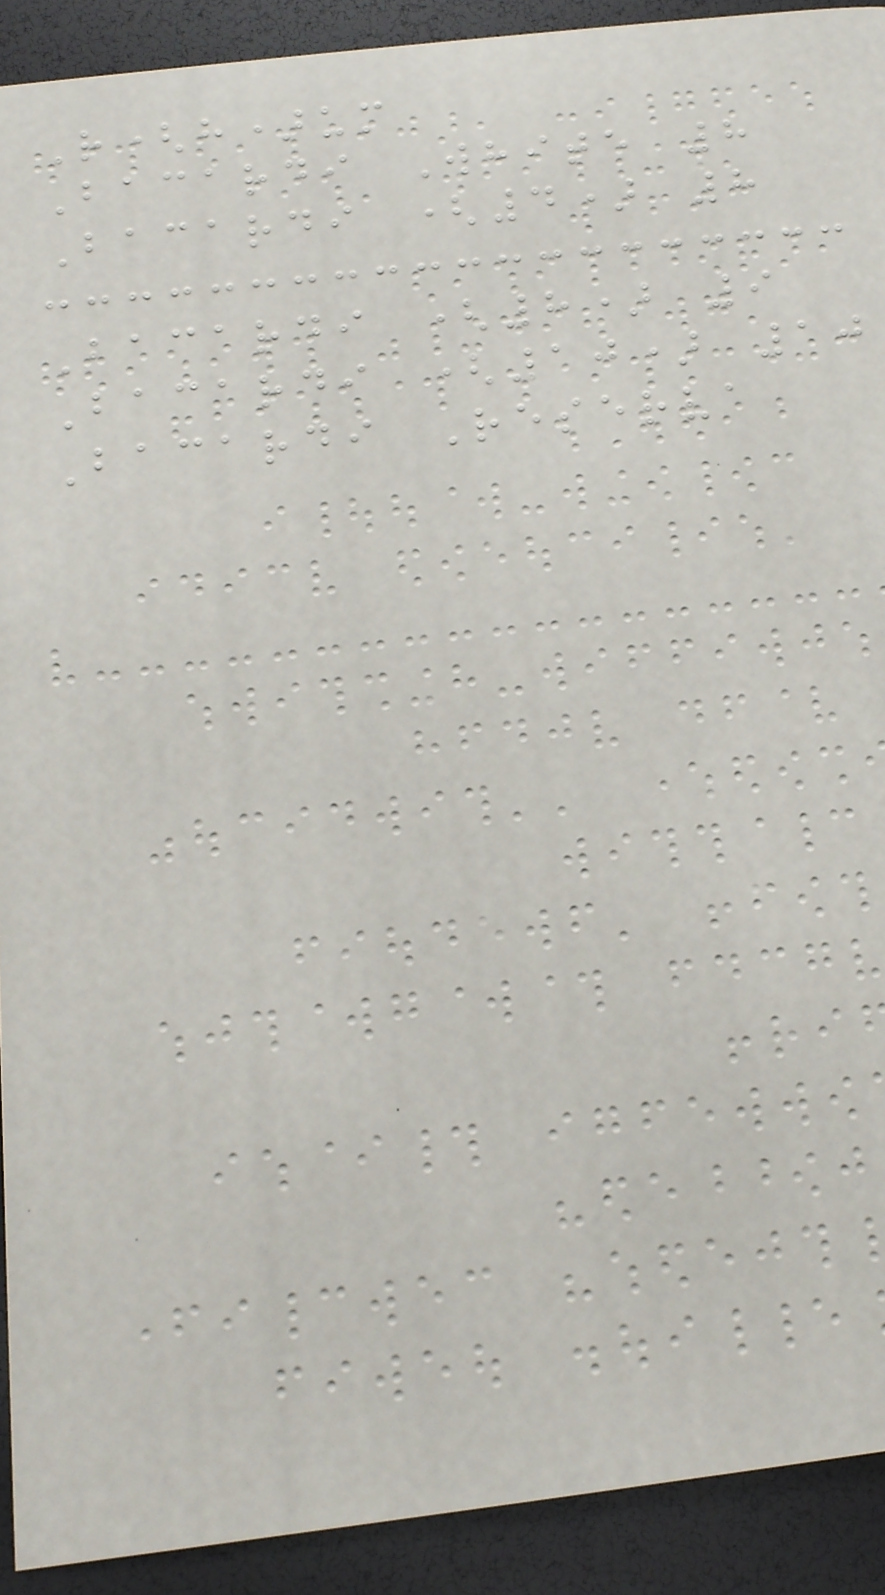R(h)um
Bacardi White 8
Bacardi (4) 8
Bacardi (8) 9
Bacardi (10) 10
Bacardi Reserva
